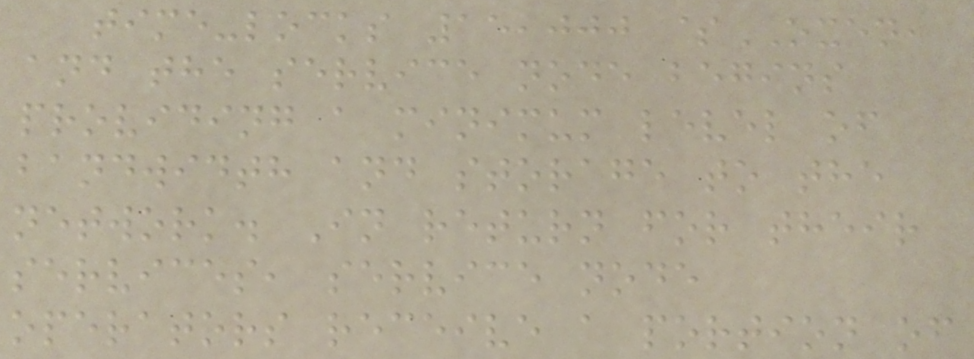time-locks 15,000 $OXEN,
and the service node begins
providing a minimum level of
bandwidth and storage to the
network. In return for their
services, service node
operators receive a portion of
